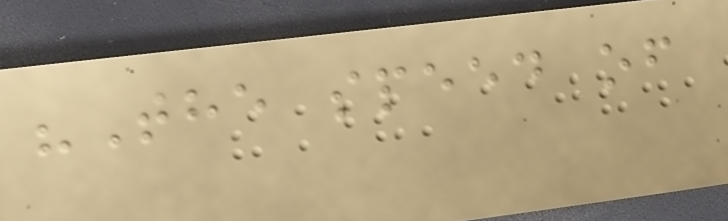"The speed of
